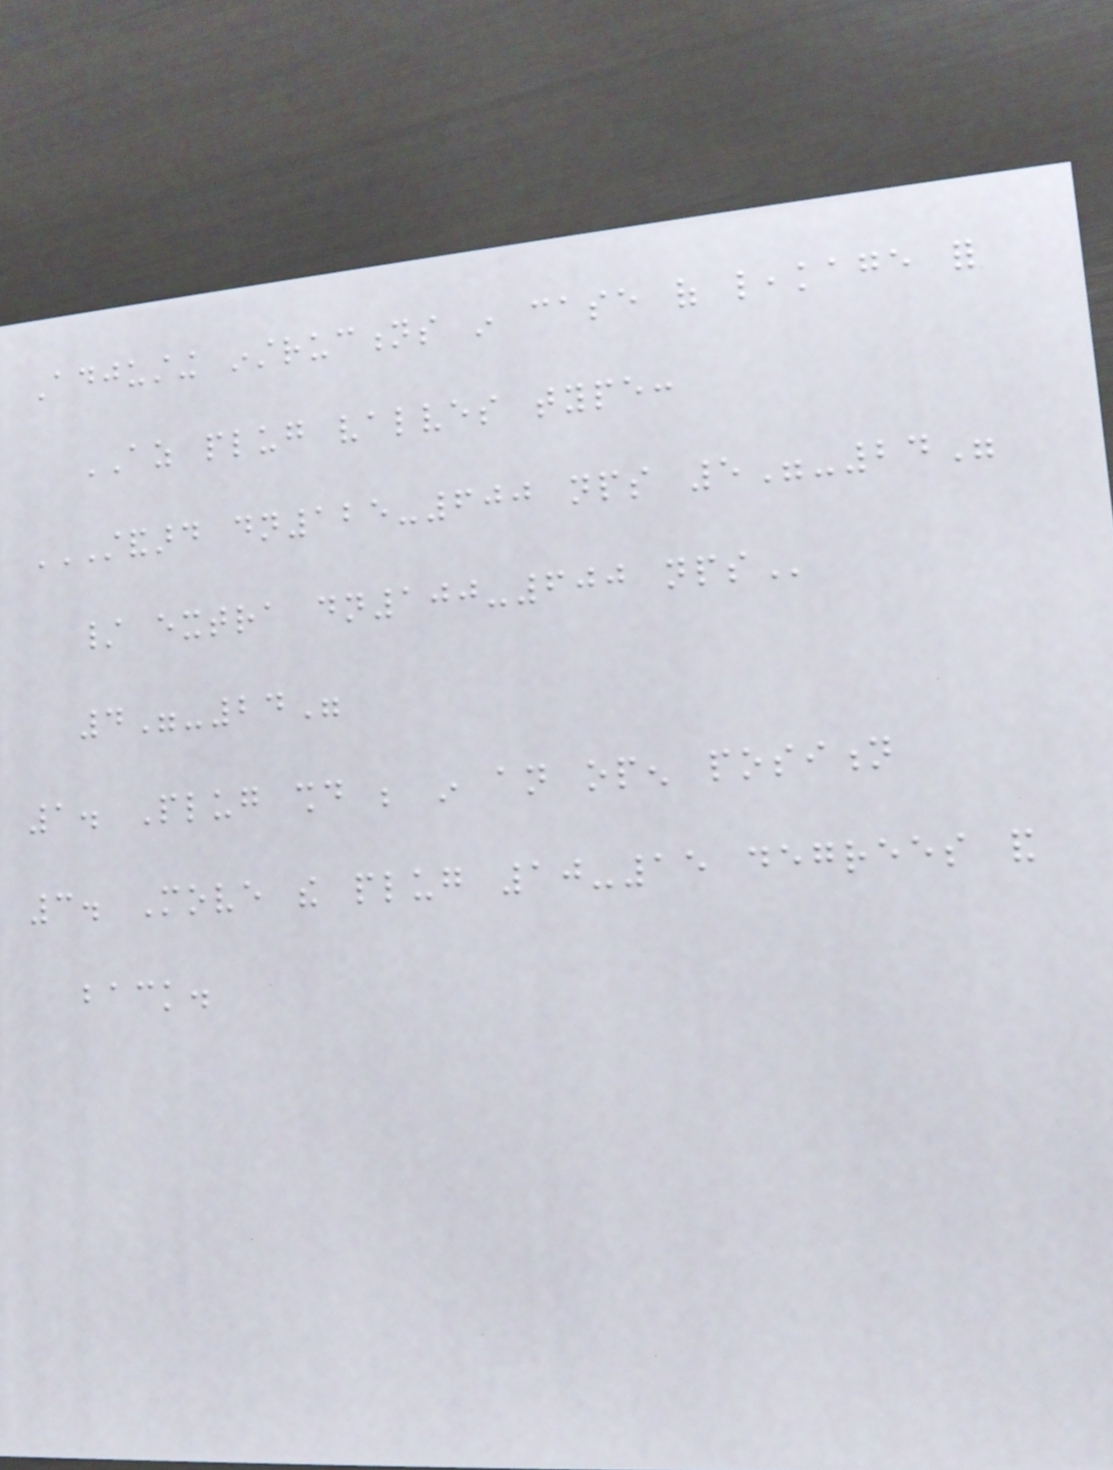Adjusting instructions in case of leakage for
AZ plug valves type:
STANDARD DN125-600 NPS 5"-24"
/ EXTRA DN100-600 NPS
4"-24"
1. Plug should be in an open position
3. Move the plug 10-15 degrees and
back.
